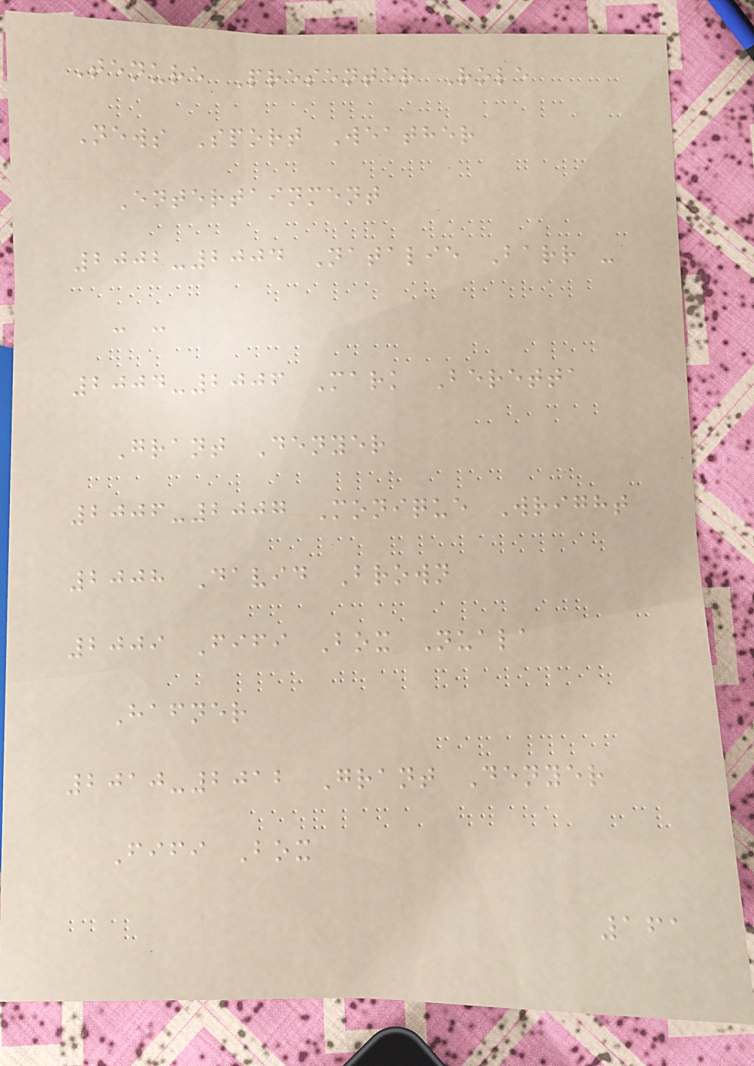Tenure Presenter Role
News Sport Weather
Entertainment
2002-2004 Natalie Barr -
- -
2004-2006 Mark Beretta
Grant Denyer
2006-2007 Monique Wright
2008 David Brown
2009 Fifi Box Nuala
Hafner
2010-2012 Grant Denyer
Fifi Box
161
